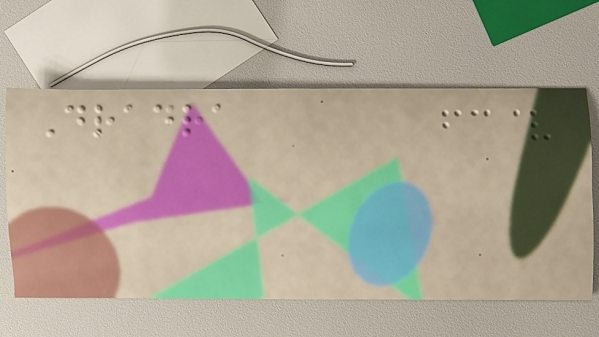Dradra
